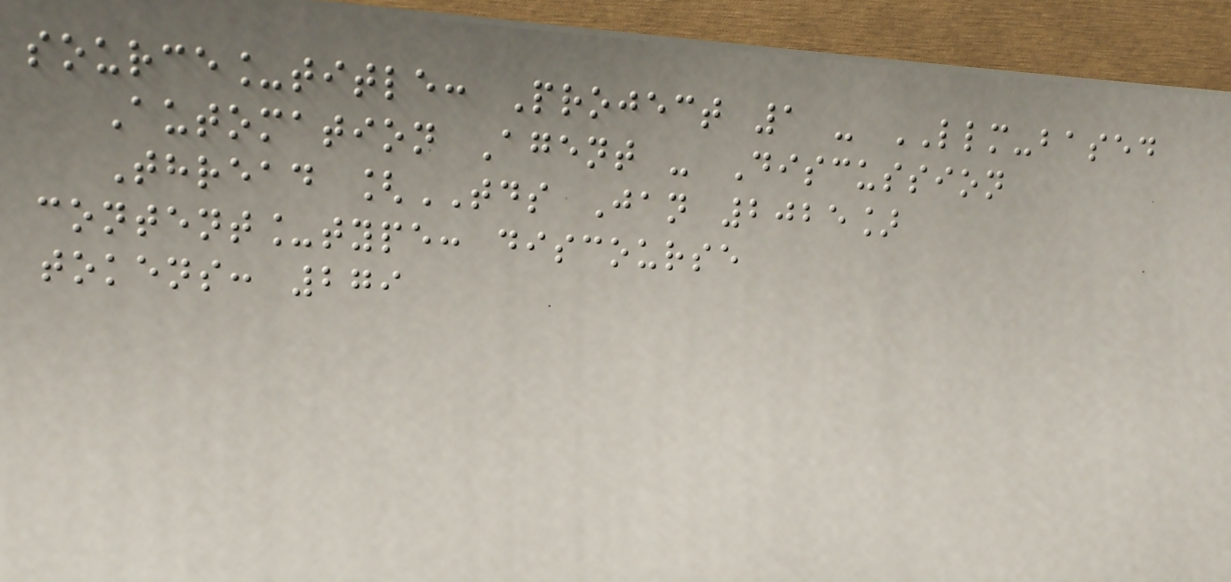source_title: Project 1 - LLM-based
Automation Agent - Discussion
Thread [TDS Jan 2025]
content_type: discourse
tokens: 279
